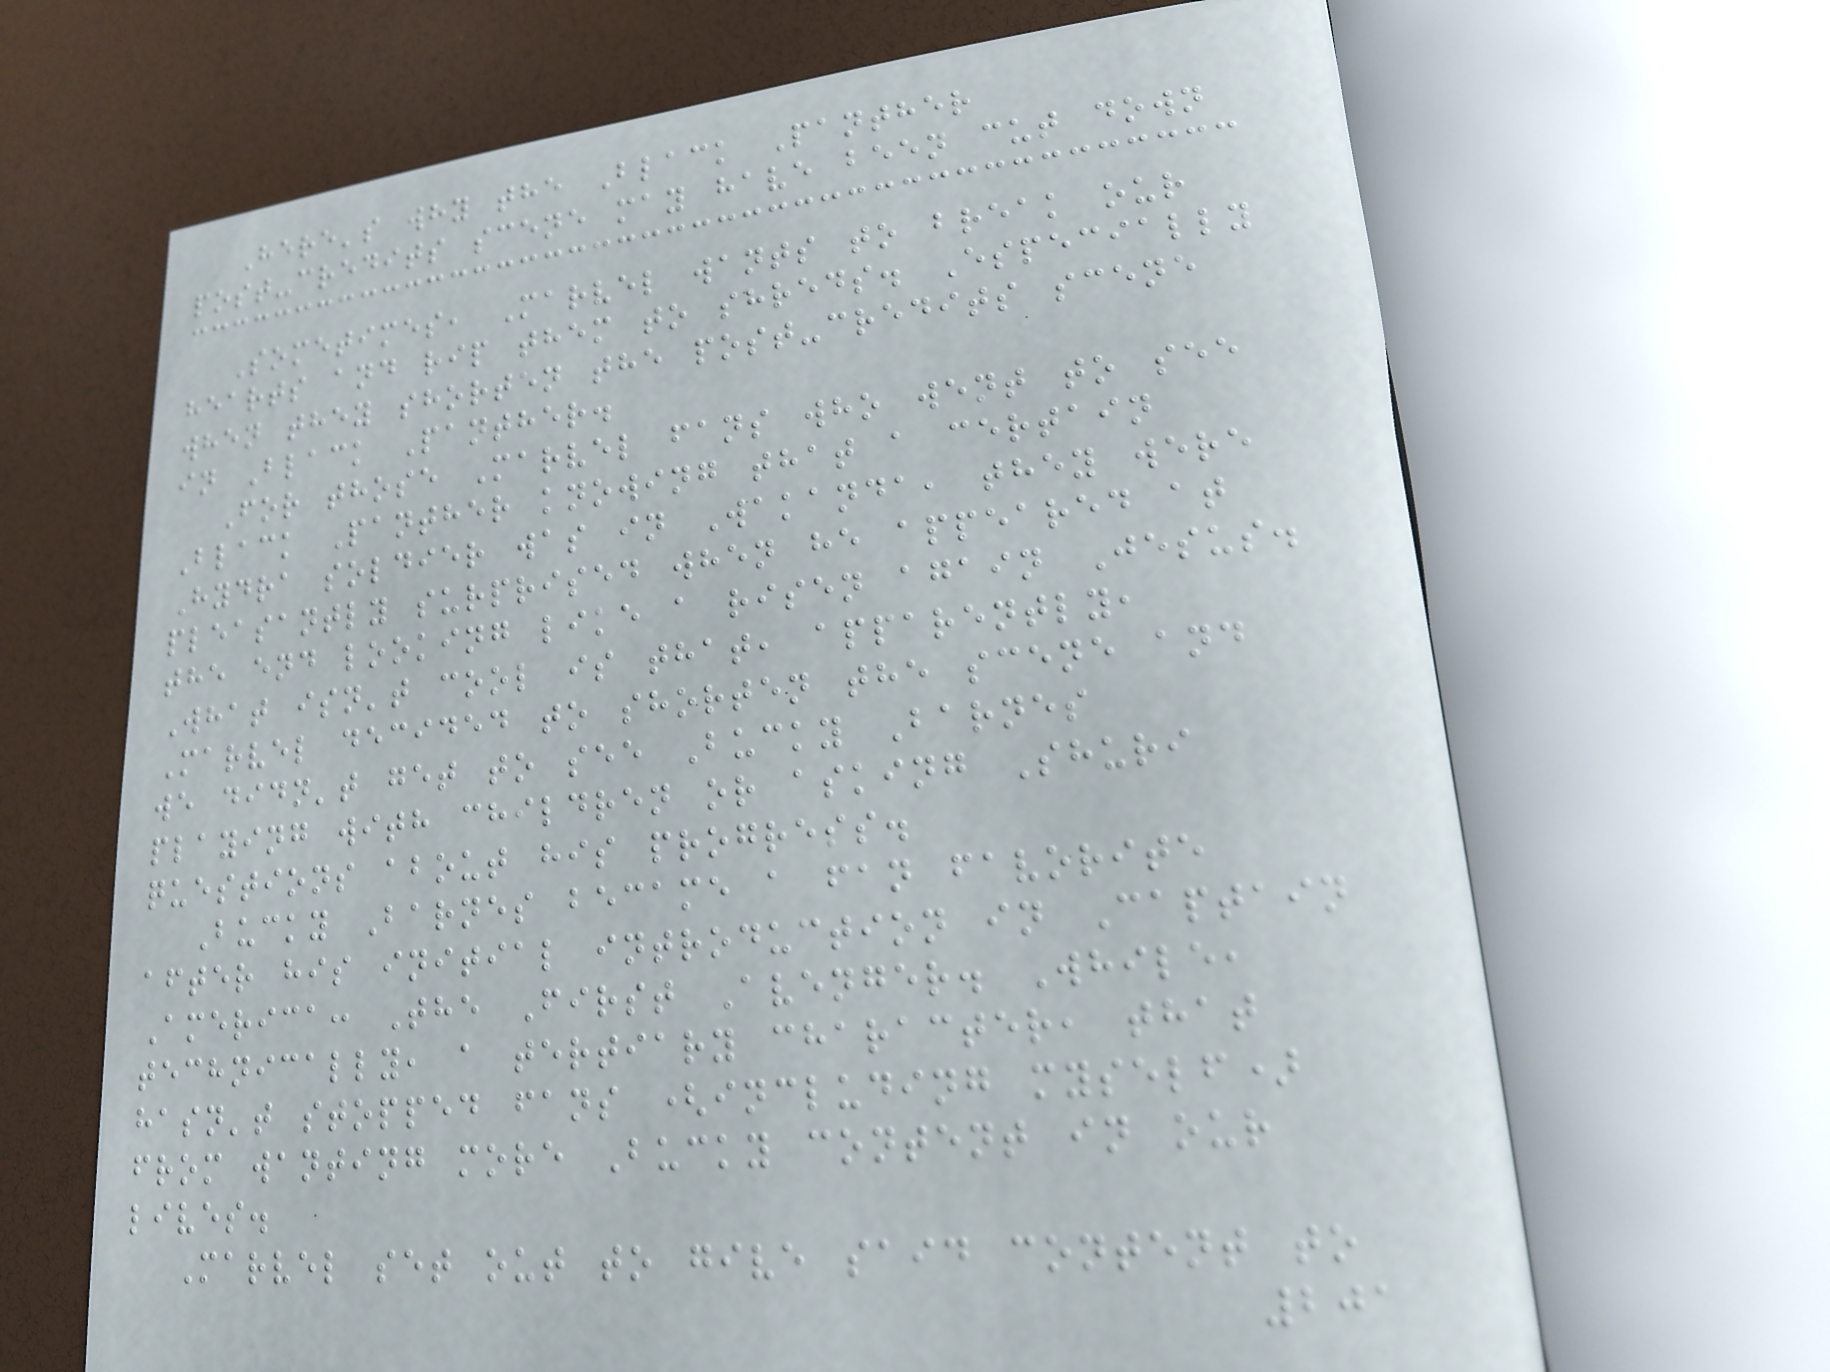Here's why the Black Panther
post-credits scene may have been cut down
Sometimes, Marvel wants to break our
hearts and rip them to shreds. Especially
when they shorten the post-credits scene
in Black Panther.
For those Marvel fans who went to see
Black Panther knowing that a certain
Hydra soldier was in Wakanda, they were
pleasantly surprised when he appeared at
the end looking like a risen again Jesus.
What isn't cool is that, apparently,
Marvel decided to shorten the scene and
we didn't get to see Bucky Barnes
playing with children or asking Shuri
questions about his progress.
Bucky Barnes became a fan favorite
after his initial introduction in Captain
America: The First Avenger. While,
technically, a tertiary character, that
hasn't stopped fans (including myself)
from wanting more Bucky content in our
lives.
Marvel set out to give said content to
201
